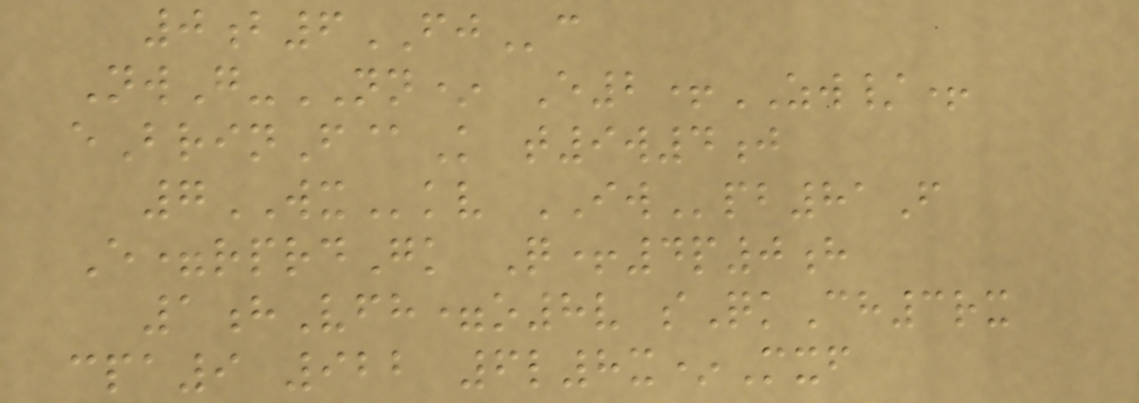0b6FJc
NwG-NN* E2+ZW/+
eBrinF@K t9w4j
7WXkv IWpb81F
E=rprdGk Q+4p0h
1hVfh=o8v sQkCh3rx
cpa9 922 6l8x*Mxf
